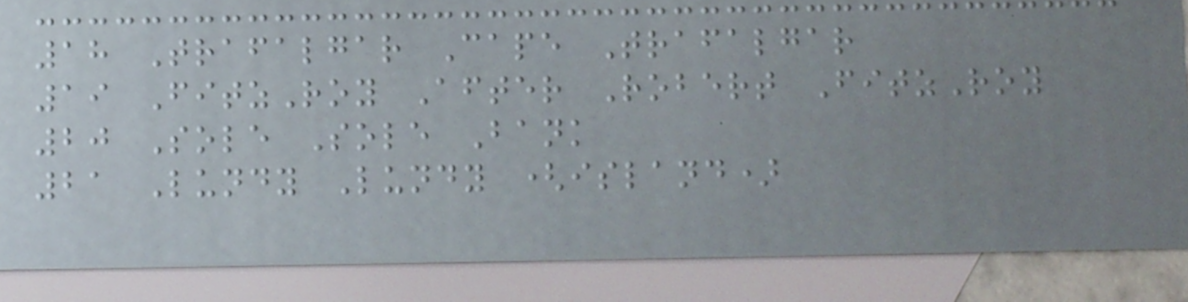18 Trafalgar Cape Trafalgar
19 FitzRoy After Robert FitzRoy
20 Sole Sole Bank
21 Lundy Lundy (island)
